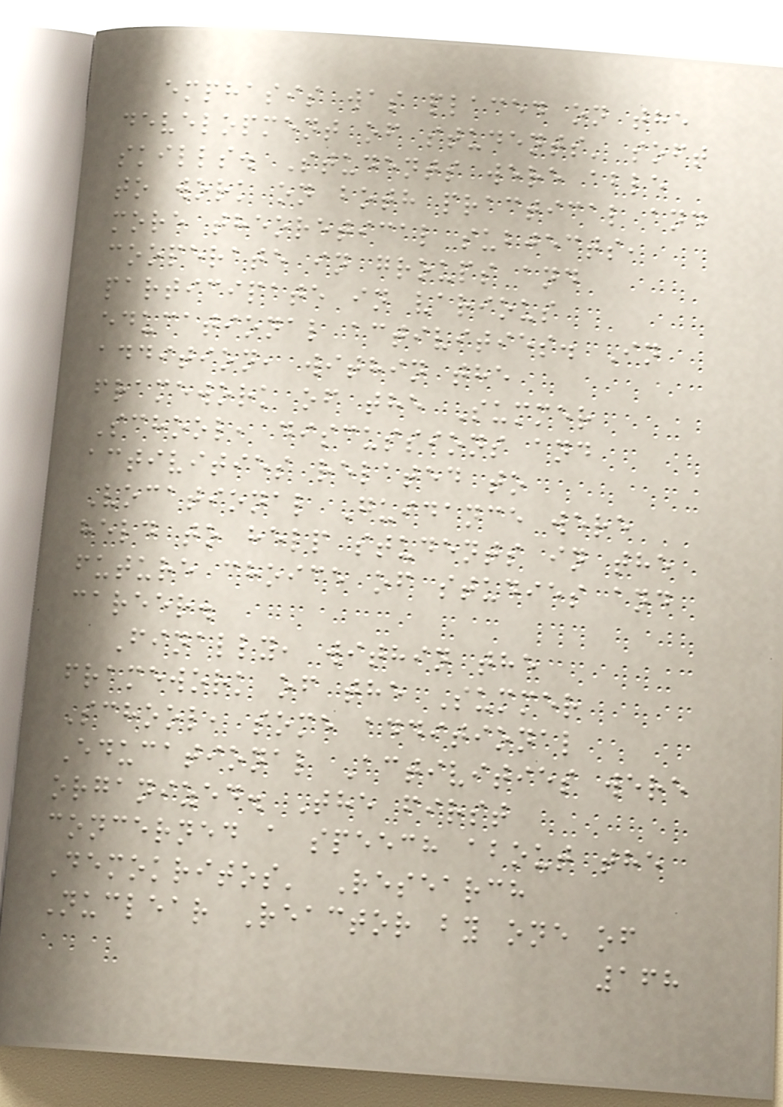emphasis was placed on the
development of students' soft
skills. Students were able
to work on both practical and
more theoretical subjects,
cooperate in groups and
participate in various
educational activities. In
addition, within the
framework of the Summer
School, discussions and
activities related to
Vocational Guidance were
held to help students in the
future choice of studies and
career.
Finally, within the
framework of the Summer
School, some additional
Educational Activities were
organized. The first
concerned a speech about the
Demokritos' Research
Nuclear Reactor by one of
168
